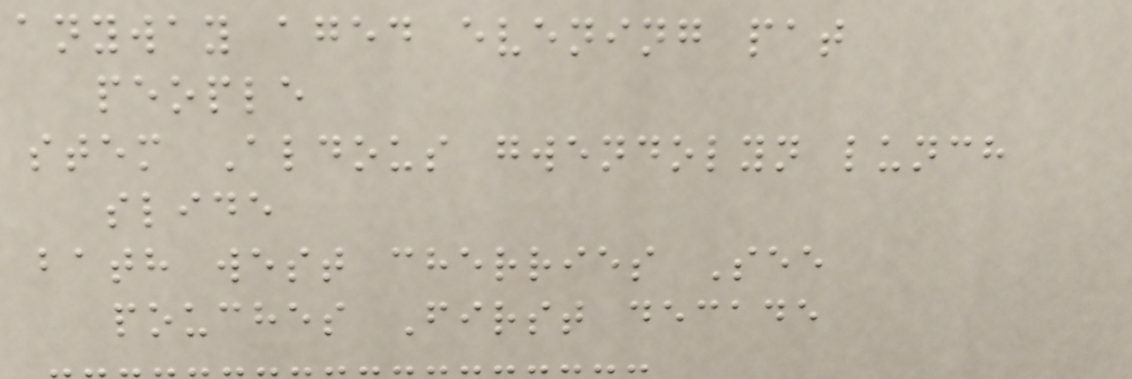anyway aged evening pat
people
stem Aldous gwendolyn lunch
slide
bath west cherries See
pouches First decade
